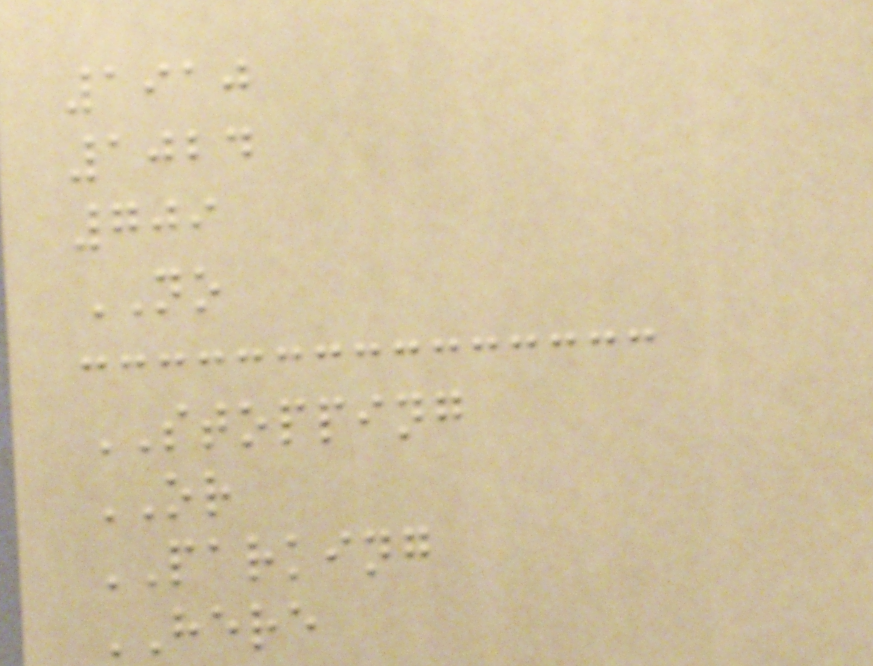1910
1024
709
NO
STOPPING
OR
PARKING
HERE
